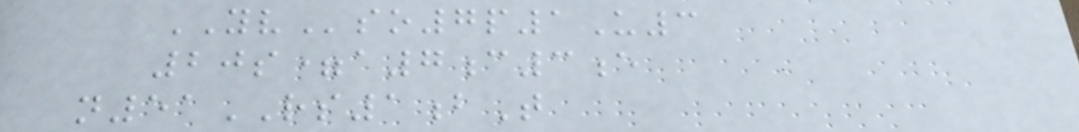YVso7p1U3
20s=a7c3e
n51RS1bT
